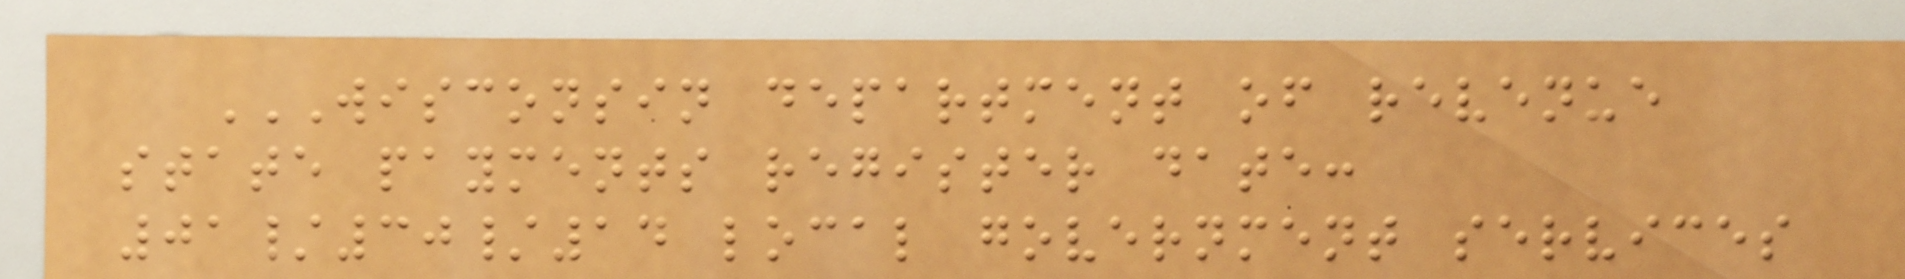WISCONSIN DEPARTMENT OF REVENUE
STATE PAYMENTS REGISTER DATE:
01/30/14 LOCAL GOVERNMENT SERVICES
